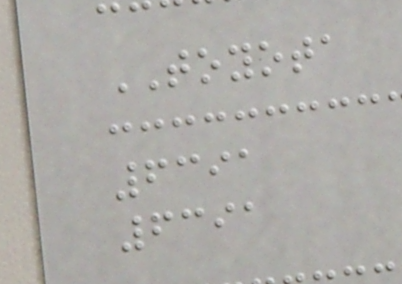TOYOTA
6391
6391
